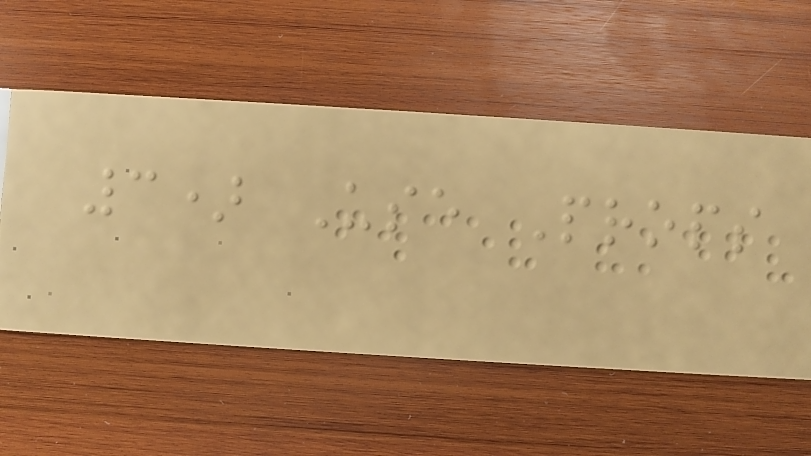3) Use Props
